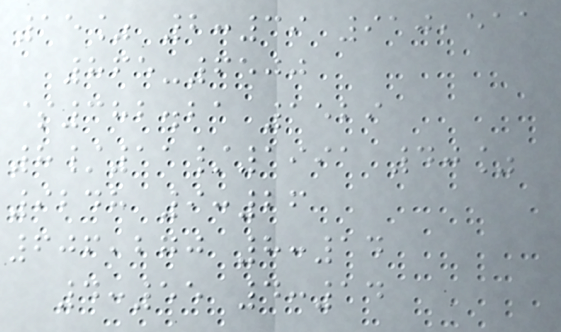15% 2:39 910,511
865-6500
$382.21 1529
8/11/1991 40%
9248 9:26
606,270 8:14
4:55 4:14
